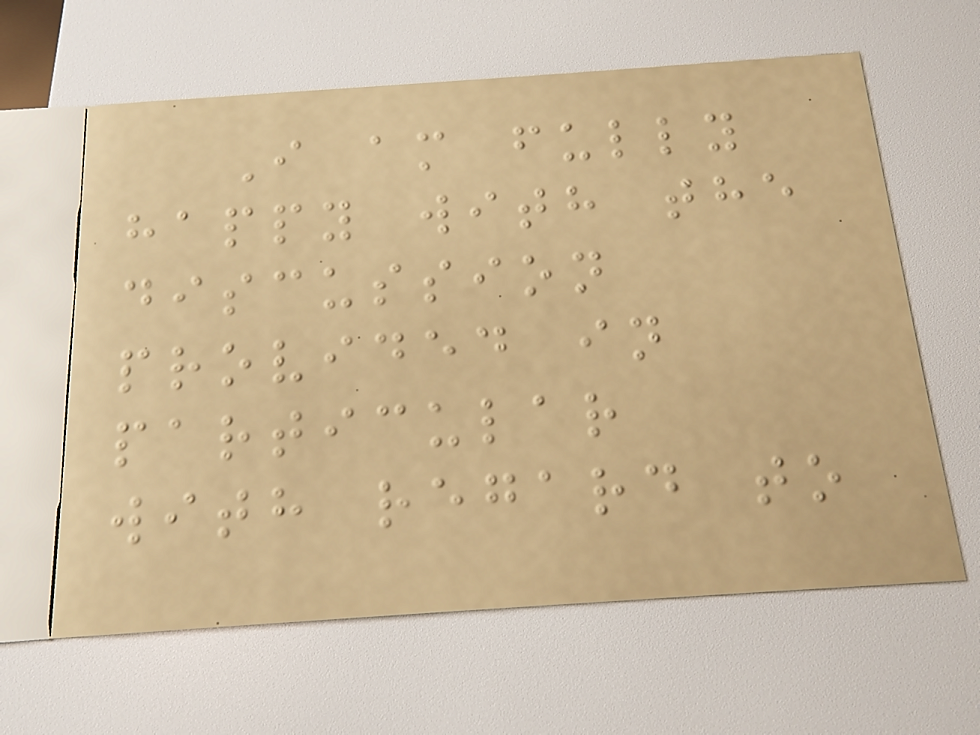I am fully
happy with the
discussion
provided in
particular
with regard to
